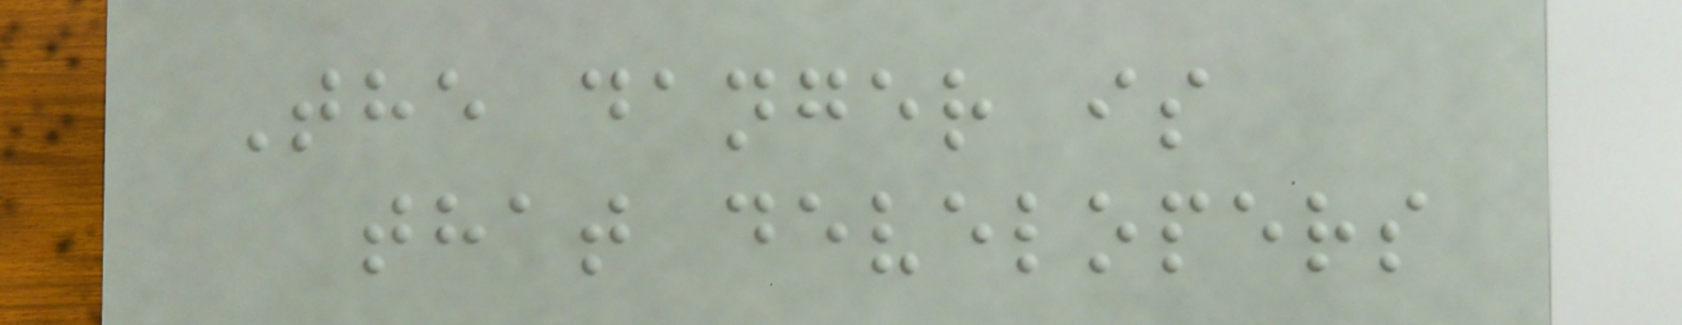The danger is
that developers
